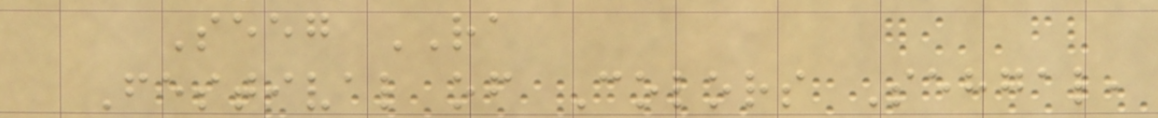Seeg RA
Festival of Colors Sehgal,
